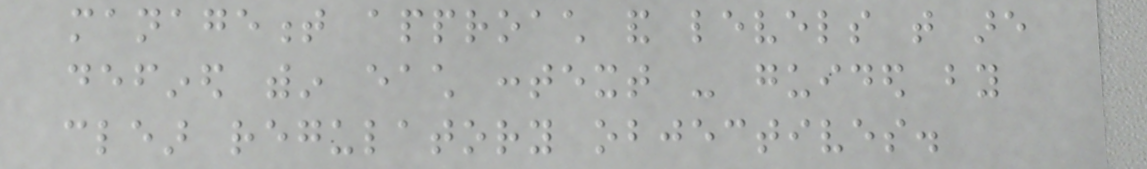management approach and levels that are
defined within each context - guided by
clear regulatory objectives.
